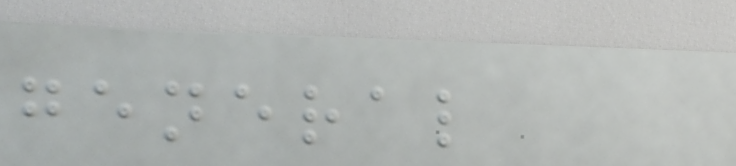general
